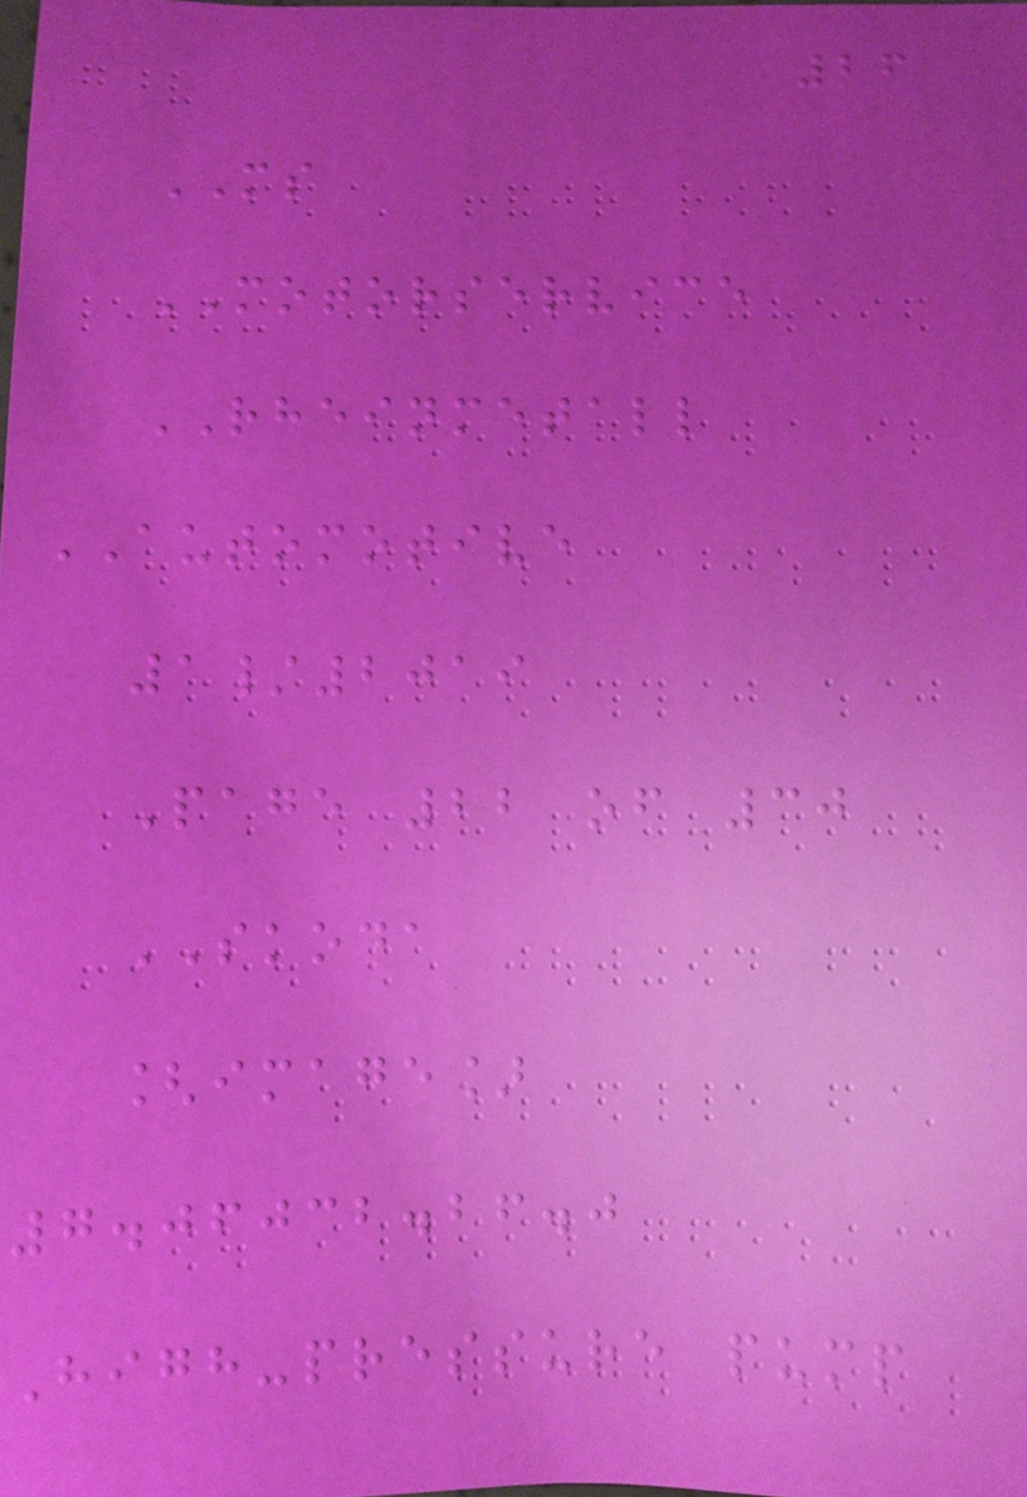26
MS
MOTORSERVICE
RHEINMETALL
AUTOMOTIVE
1/2019
Page 22 of 30
SKODA
[image]
7.06032.26.0
High-pressure pump
